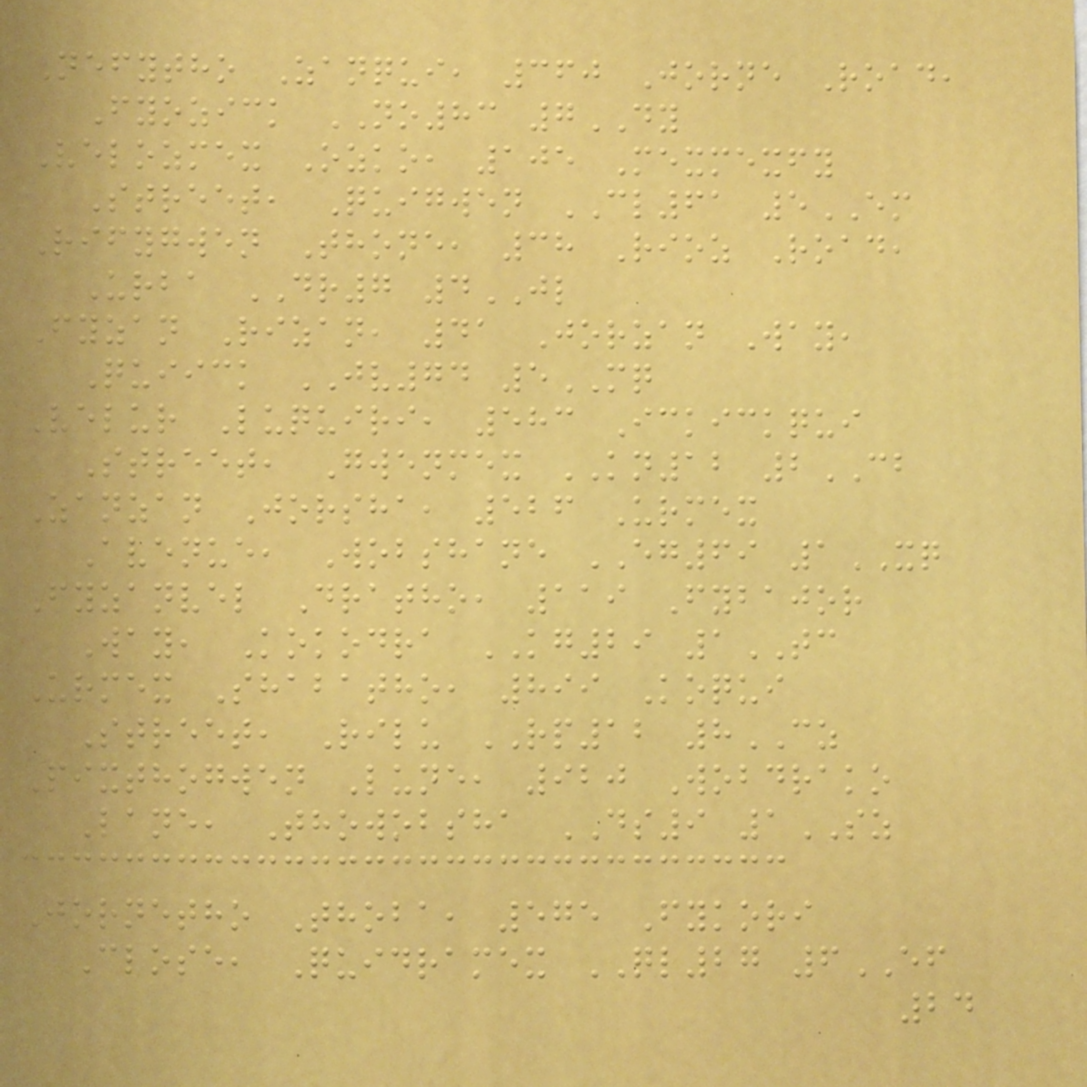Nefytho Zanqui, 360 Jorne Road,
Fyozick NO83 7DY
Velozmex Ozko, 105 Mexmexfy
Street, Quigwen CL61 5EM
Rifygwen Thone, 38 Rioz Road,
Urba DR7 4JL
Fyzan Rizan, 41 Jorzan Way,
Quiick JV74 5MQ
Velur Luquiri, 583 Ickickqui
Street, Gwenmex KN12 2CB
Zanzan Jorsha, 526 Urmex
Avenue, Wobshane EG69 1XQ
Fyzanvel Dratho, 119 Fybajor
Way, Kokodra KG29 1TC
Urmex Shabatho, 899 Koqui
Street, Rilu RP12 8CZ
Pixthogwen Lune, 920 Wobdrako
Lane, Thowobsha DS9 1SZ
Jornetho Thoba, 575 Fykori
Close, Quidramex QL27 6EF
24
